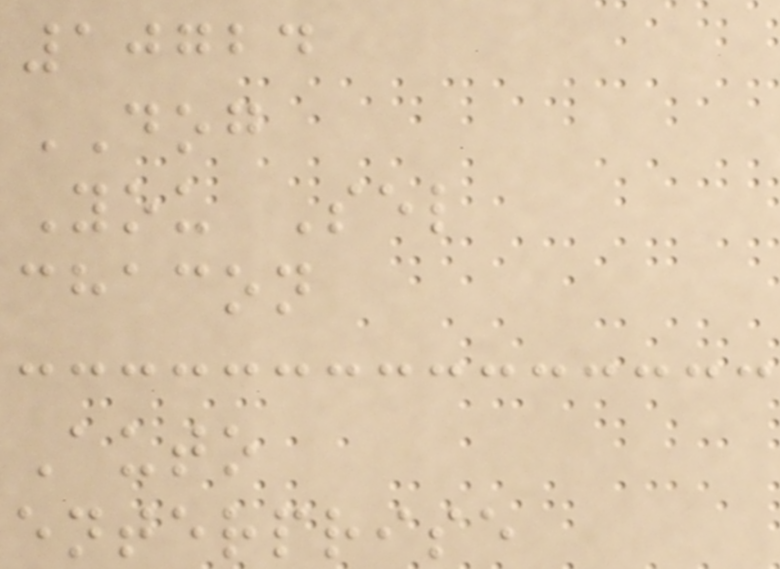10724
DOG
You Sel
chacon
Auto
enterprise
